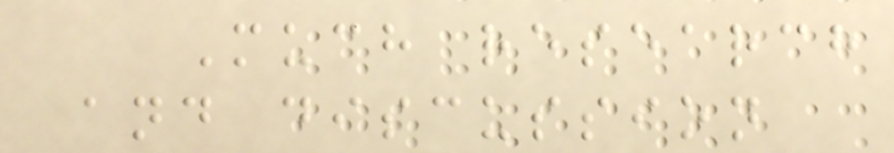Much research
and discussion
